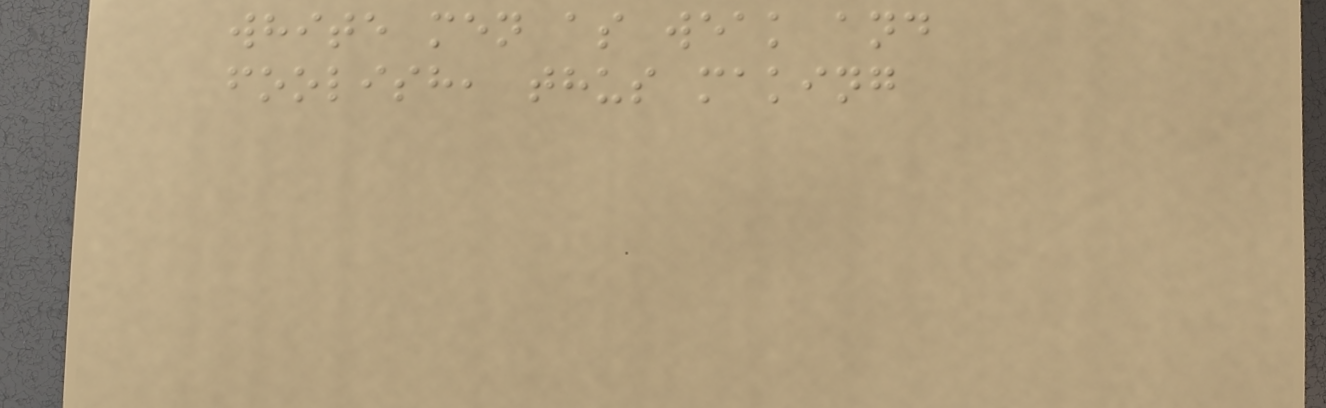white men as weak and
foolish, thus making
